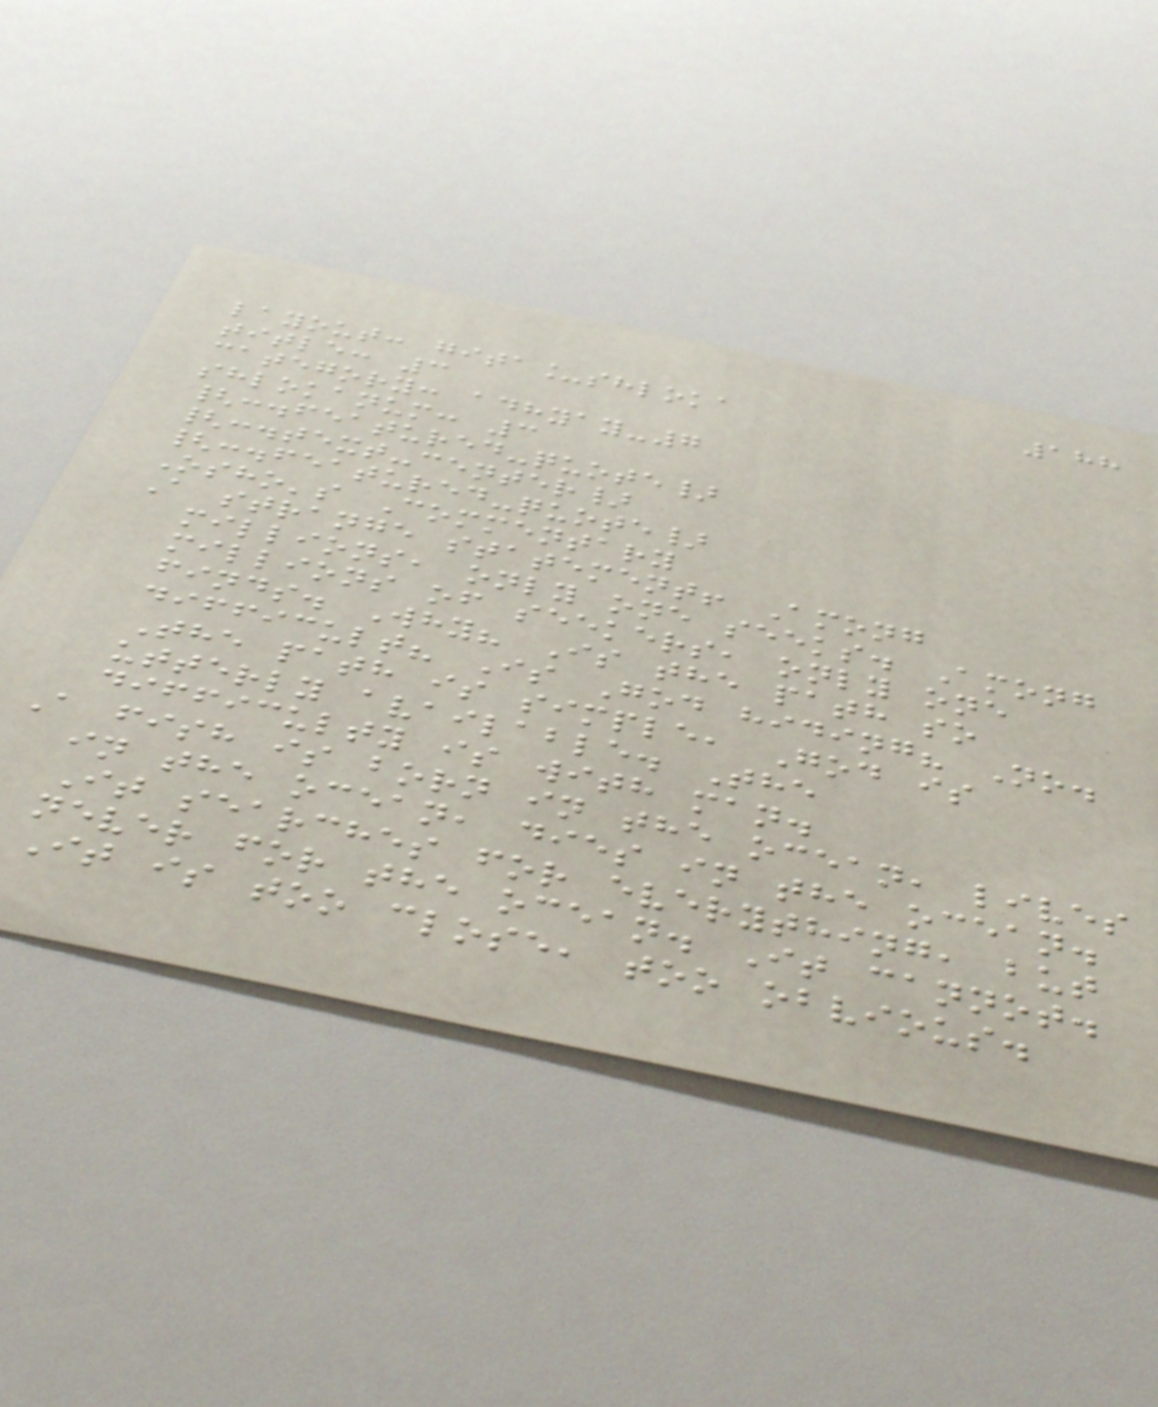188
layout: gita_shloka
title: 3
category: adhyay-7
shlokanum: 3
{:.featured-quote}
{:.text-center}
{:.featured-quote}
Osho's Commentary
A strange statement! Among
millions, only one seeks. Among
millions of seekers, only one
finds. Why? Is the path so
difficult? Is God hiding? No.
The path is simple, God is
utterly available. The
difficulty is with man.
A fish is born in the ocean, lives
in the ocean, dies in the ocean.
It searches for everything, but
never for the ocean. It cannot.
It is too close, too obvious.
